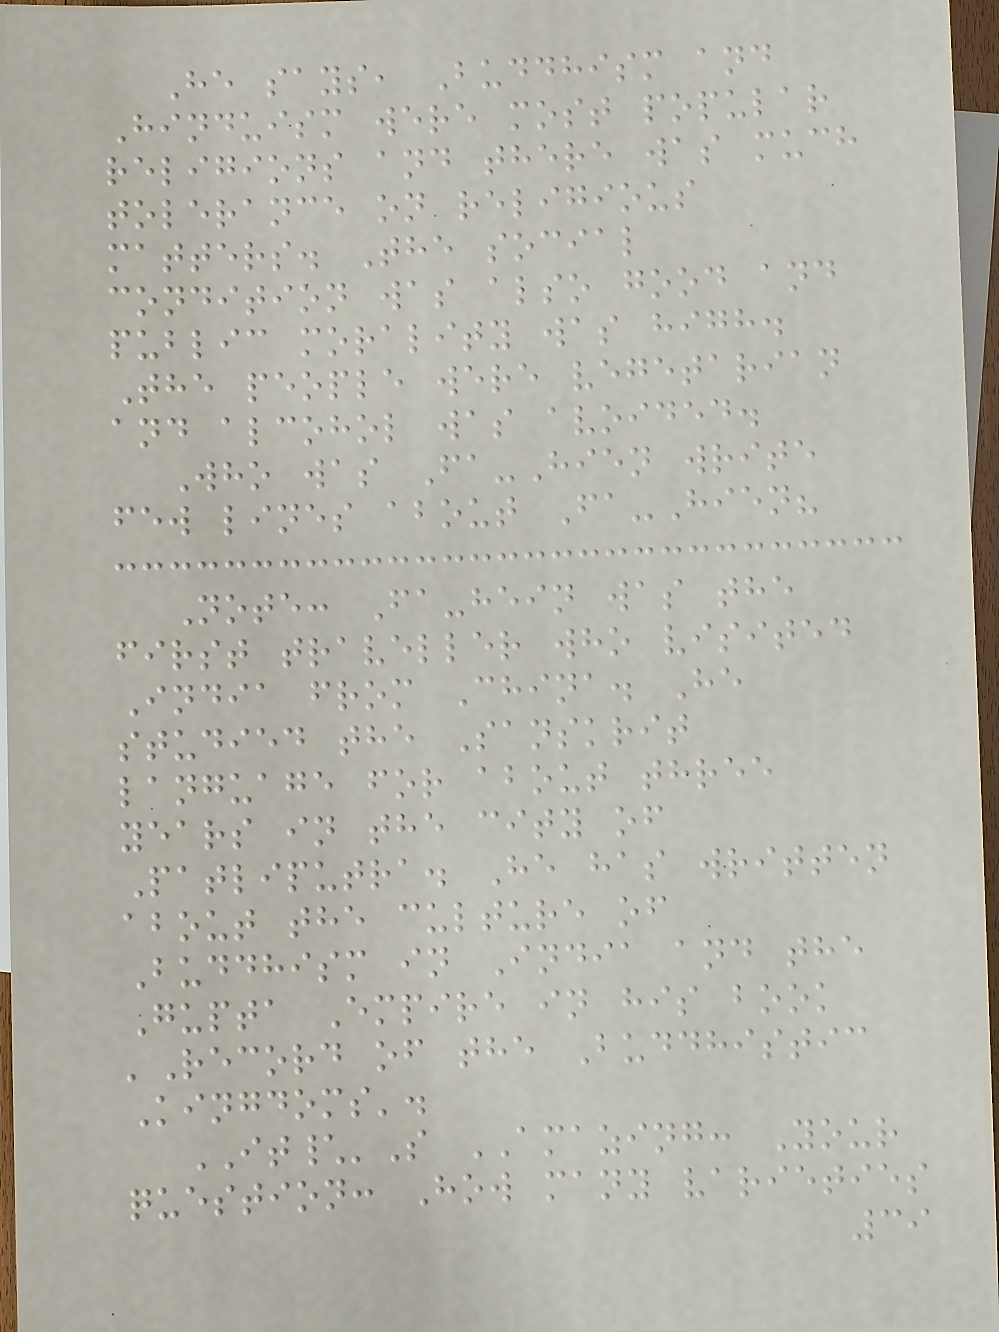He says, Buddhism and
Hinduism were most popular
religions and there was much
tolerance on religious
matters. The social
condition was also good and
public morality was high.
The people were vegetarian
and alcohol was avoided.
Who was Fa-Hien write
few lines about Fa-Hien?
Note: Fa-hein was the
first traveller who visited
India from China. He
studied the Sanskrit
language for about three
years in the city of
Patliputra. He has written
about the culture of
Buddhism in India and the
Gupta Empire in his book
'Record of the Buddhistic
Kingdoms'.
IT\'S AMAZING: Your
question: How many varieties
39
